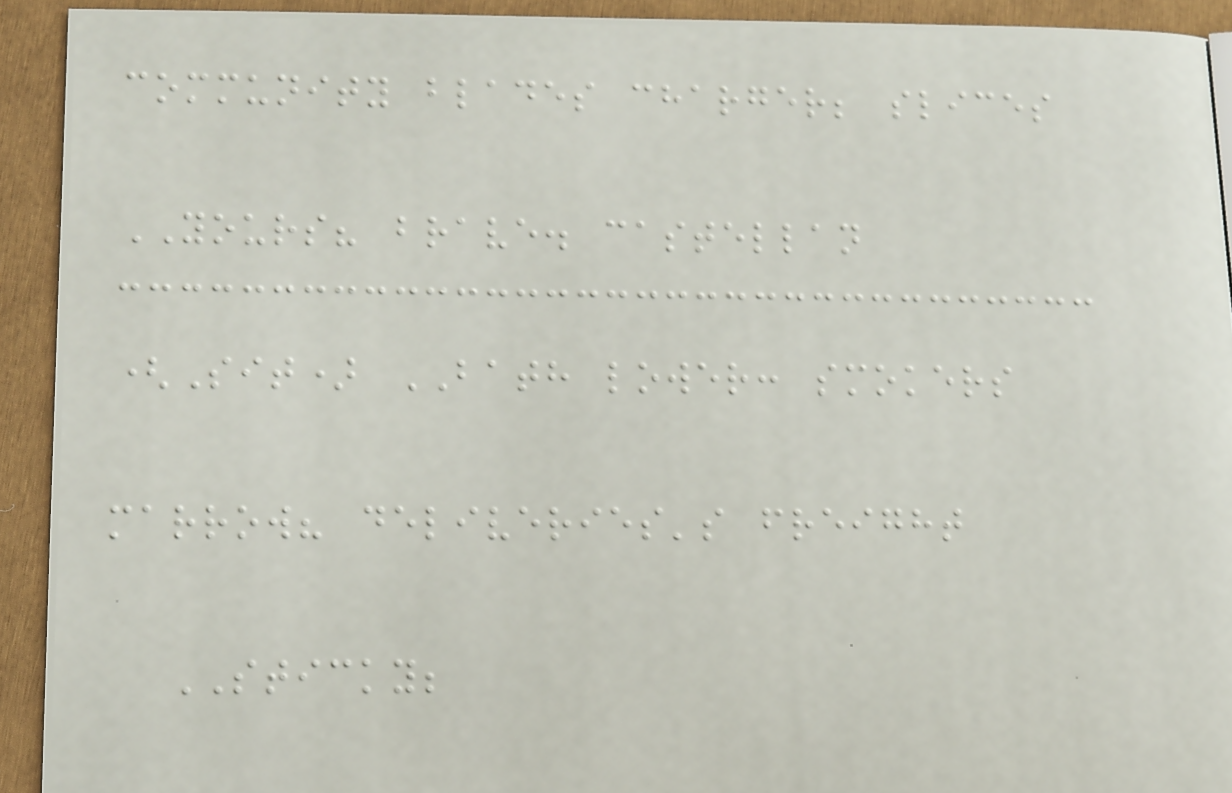community blades charger; slices
YOURS? brave. castellan
(Sit) BATH lower: smokers
marrow? deliveries's freight
STICKY;
